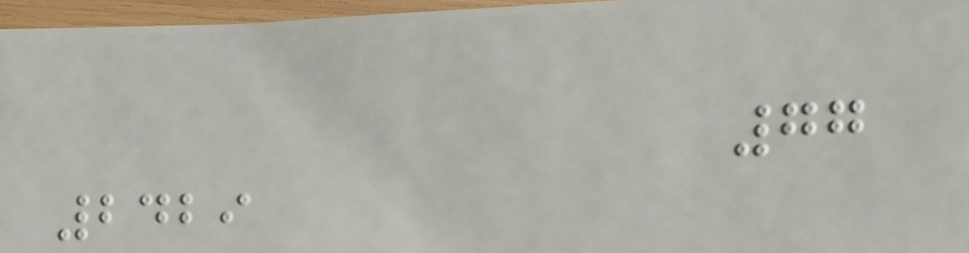77
2429
